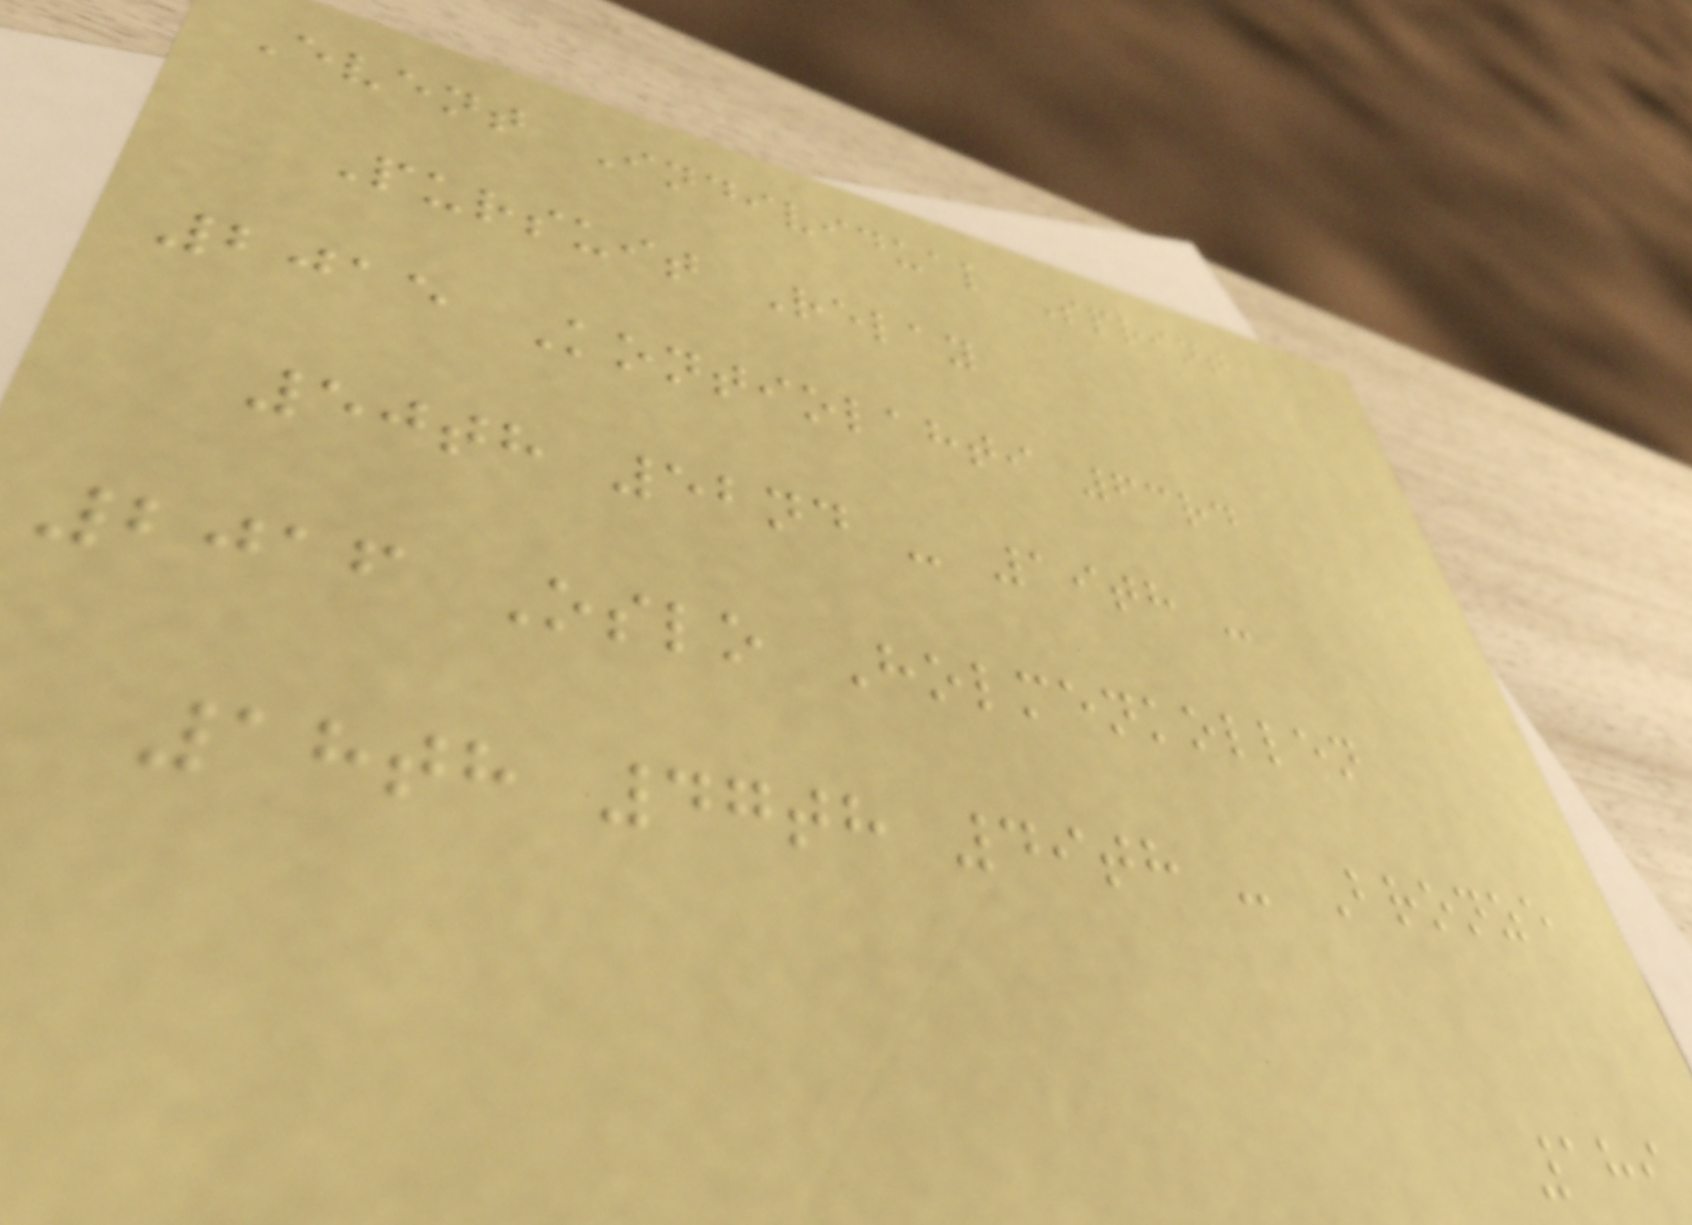Event Individual Sprint
Pursuit Relay
2015 Kontiolahti 63rd
50th 52nd - 19th -
2016 Oslo Holmenkollen
18th 47th 49th - Bronze
189
